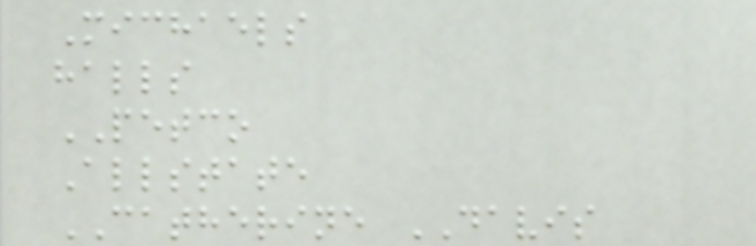Michaels
halls
PETCO
Allstate
CATHERINE DAVIS
